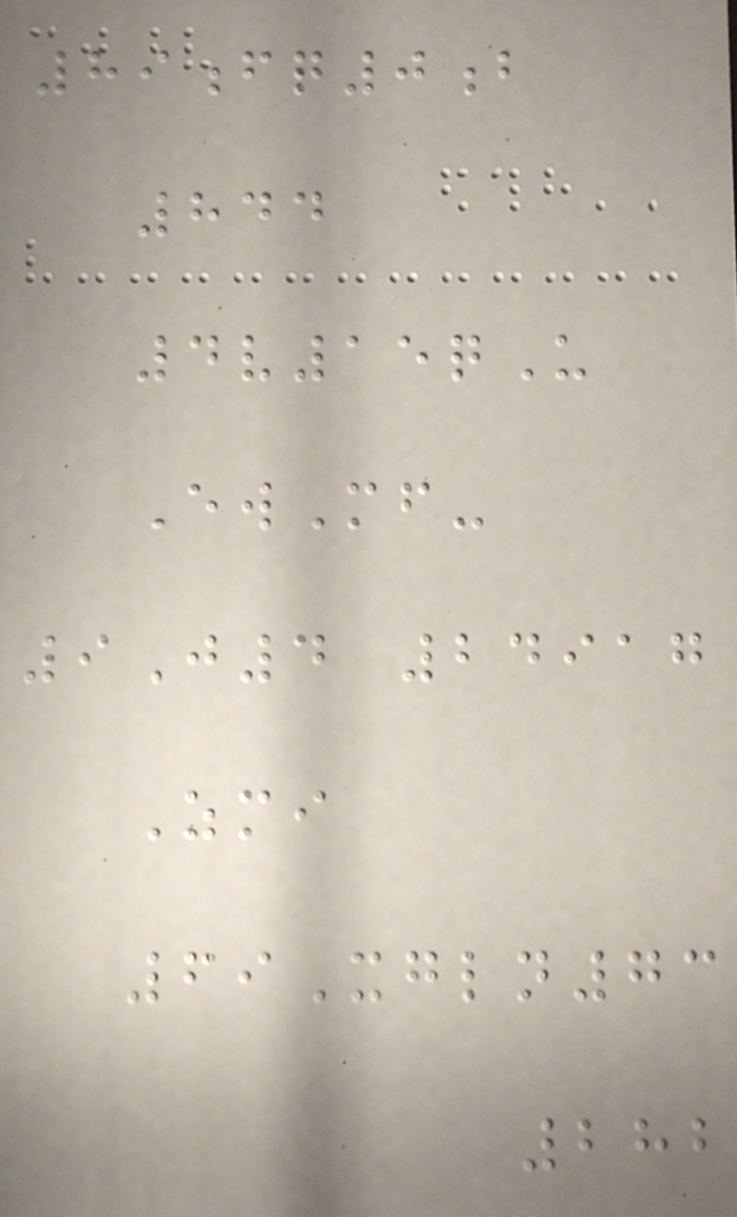89fq0b
844
4v15qU
EwMf-
9J4 24917
Zmi
69Xgln73
282
